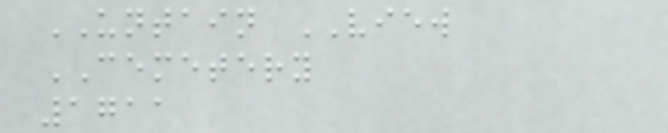UNTAIN VIEW
CEMETERY
1711
